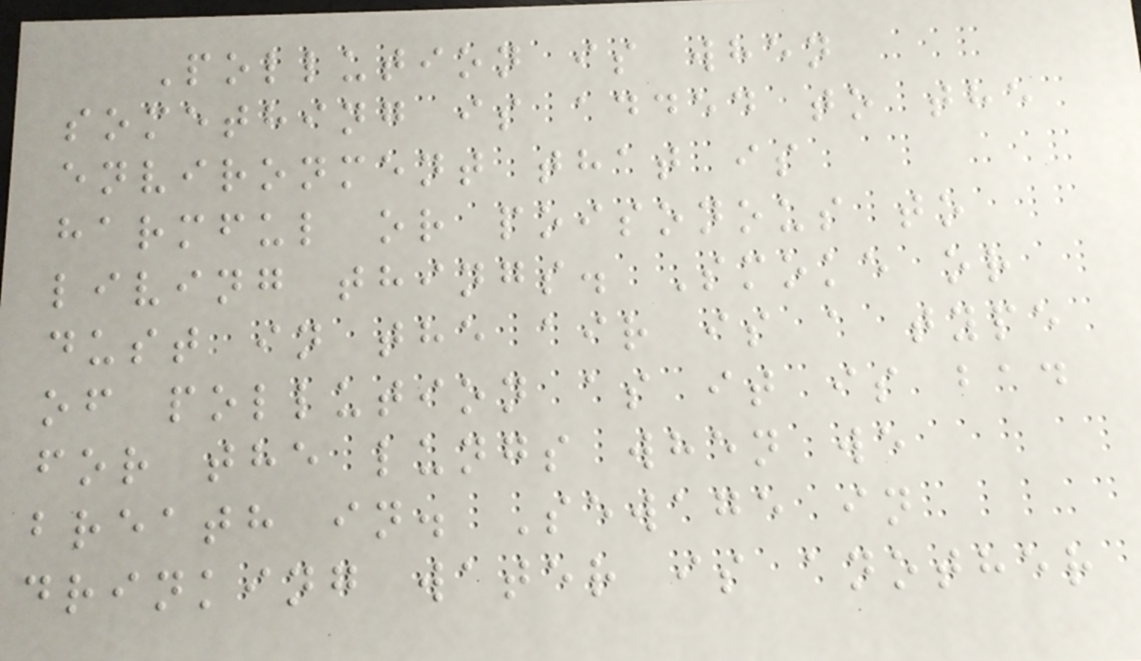Pollution is when
something is added to the
environment that is
harmful or poisonous to
living things. Smoke or
dust in the air is a type
of pollution as it is bad
for the lungs when we
breath in. Sewage in
drinking water is another
